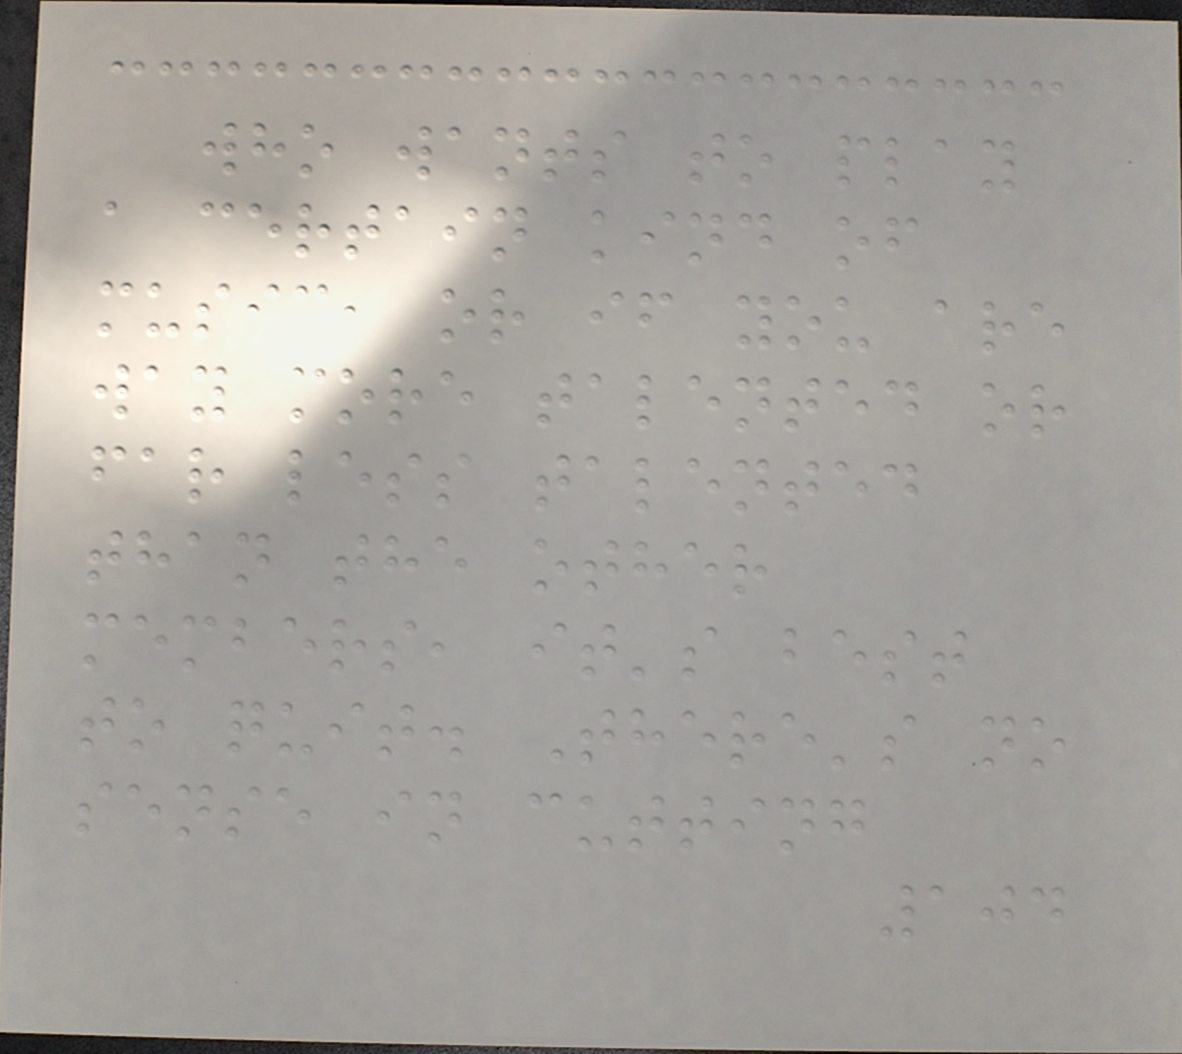who wants to play
a certain kind of
music, or if you are
way more talented or
far less talented
than the other
members, it's best
to quit. There's no
sense in cutting
104
